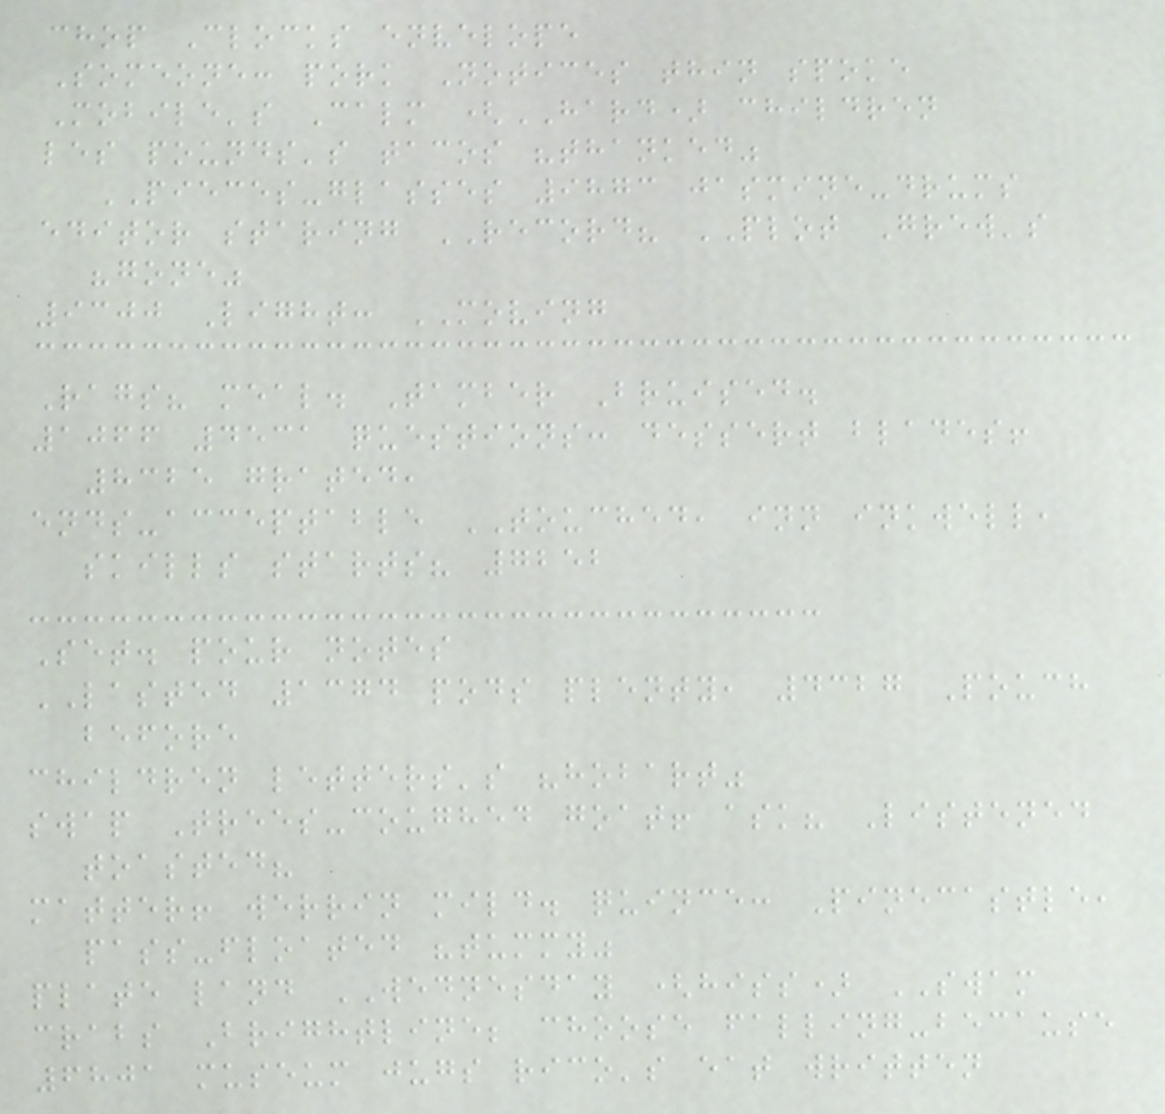chop Clocks envelope
Someone: pork Notices thin spoke
Mobile's Calm (HARD) children
les pounds's tacos "thanked"
PIECES-glasses 9873 jasmine-drums
editor staring RECORD? PLOT Grew's
"gone"
9300 Light: MOVING
Rags? meal. Tamber Bruised.
1066 4531 questions: dessert blades!
8325 grated,
ends-acceptable TOUCHED, inn inkwell,
skills starts? 7252
Set. pour notes
LASTED 1374 pods plenty, 4327 Pouch
before
children letters's "hobart"
swap Trees-coughed goat! ask? Listened
toasted?
matter! werrin mild. quince: Pinecastle,
pass-floated "tummy"
plate land WEDNESDAY (hiss) SWAM
crabs Brightline; choose falling-because
6801 museum jugs rico's eat written
